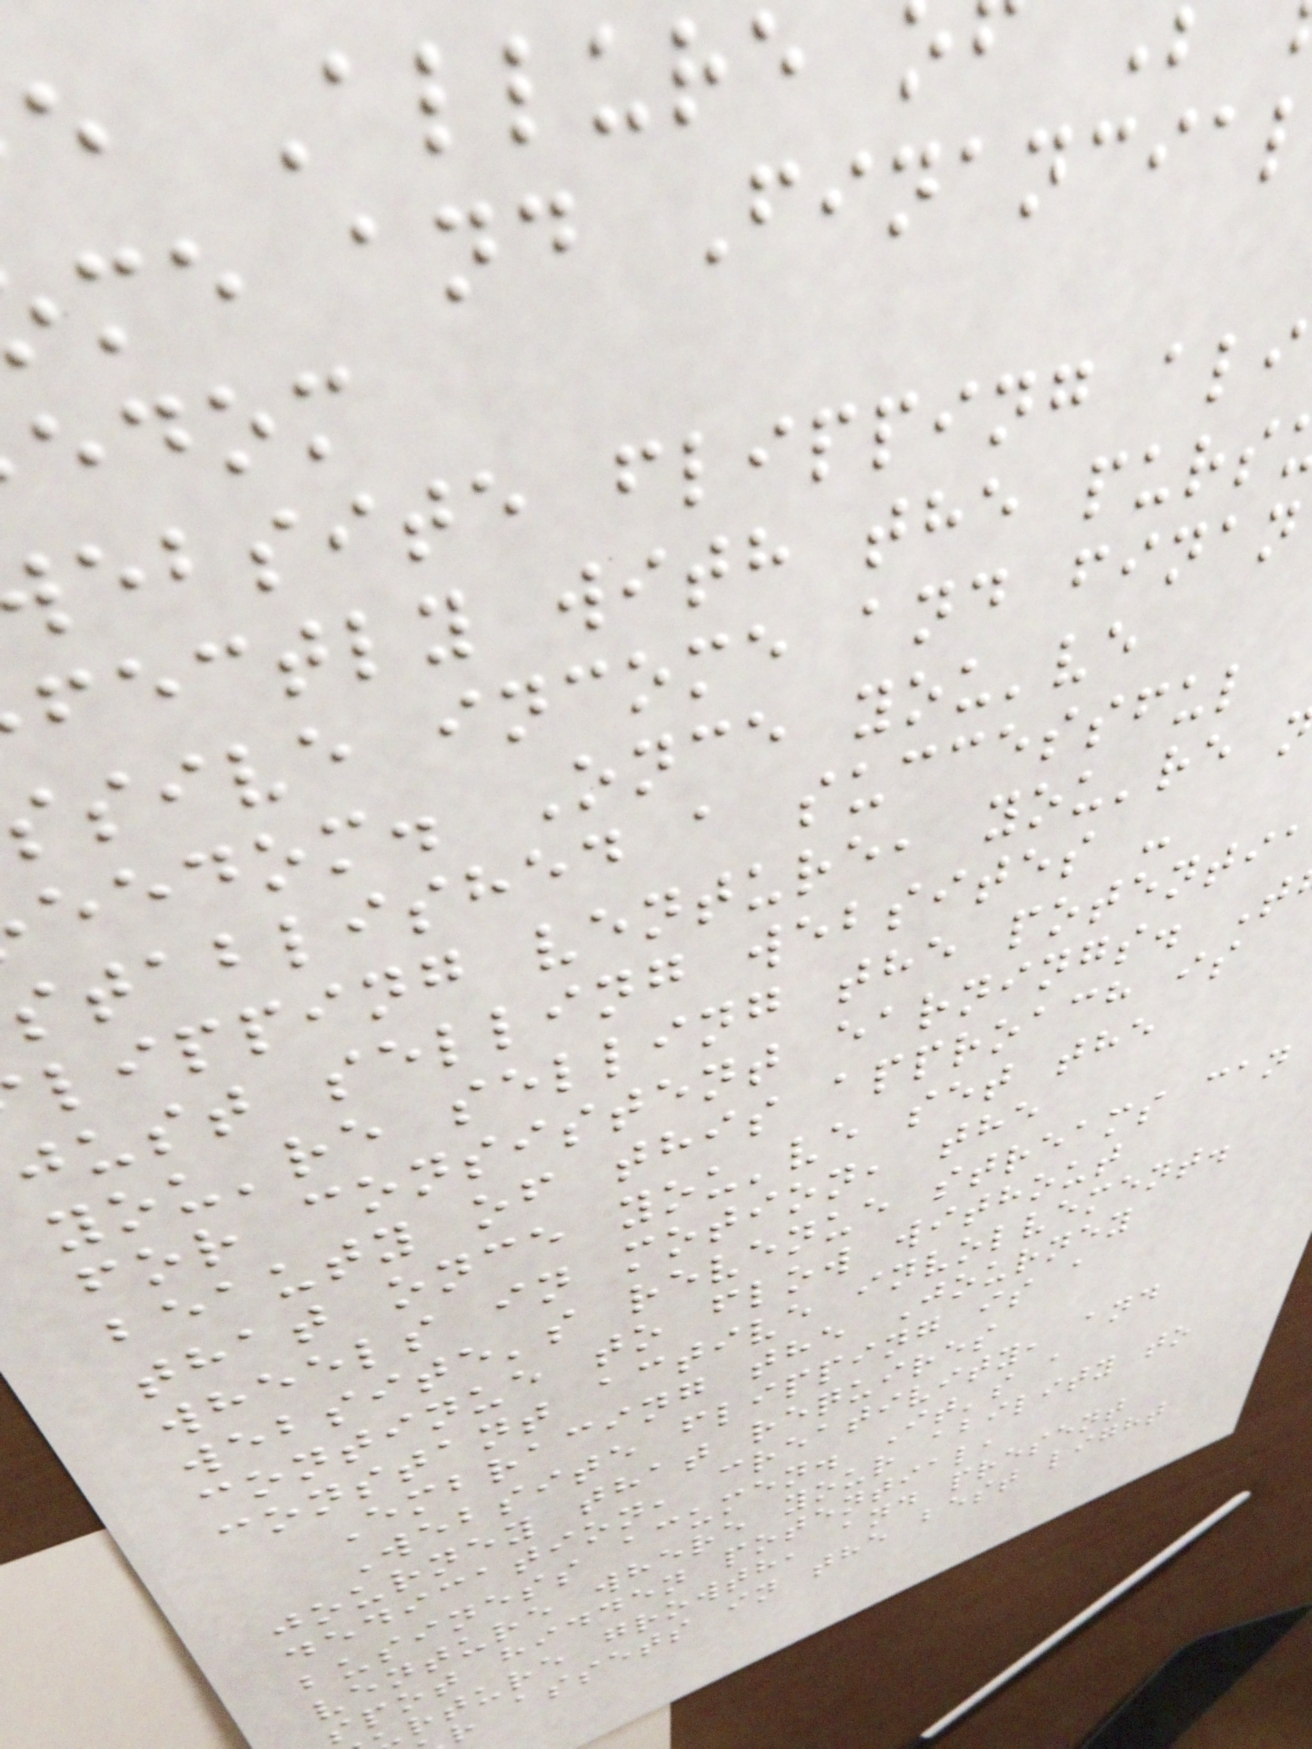e Allure
me and Financia
edom
ebsite flipping ali
fectly with the purs
sive income and finan
eedom. Once you've
stablished a successful
lipping venture, you're
just selling websites -
you're selling the potentia
for consistent earnings. T
beauty of this approach is
that once you've set the
wheels in motion, the
website's revenue streams can
continue to flow without
constant active involvement.
Embracing the Journey
Website flipping is a
journey that requires
dedication, creativity, and
business acumen. It's a
venture where your ability to
spot hidden potential,
rture growth, and present
r assets in the best light
